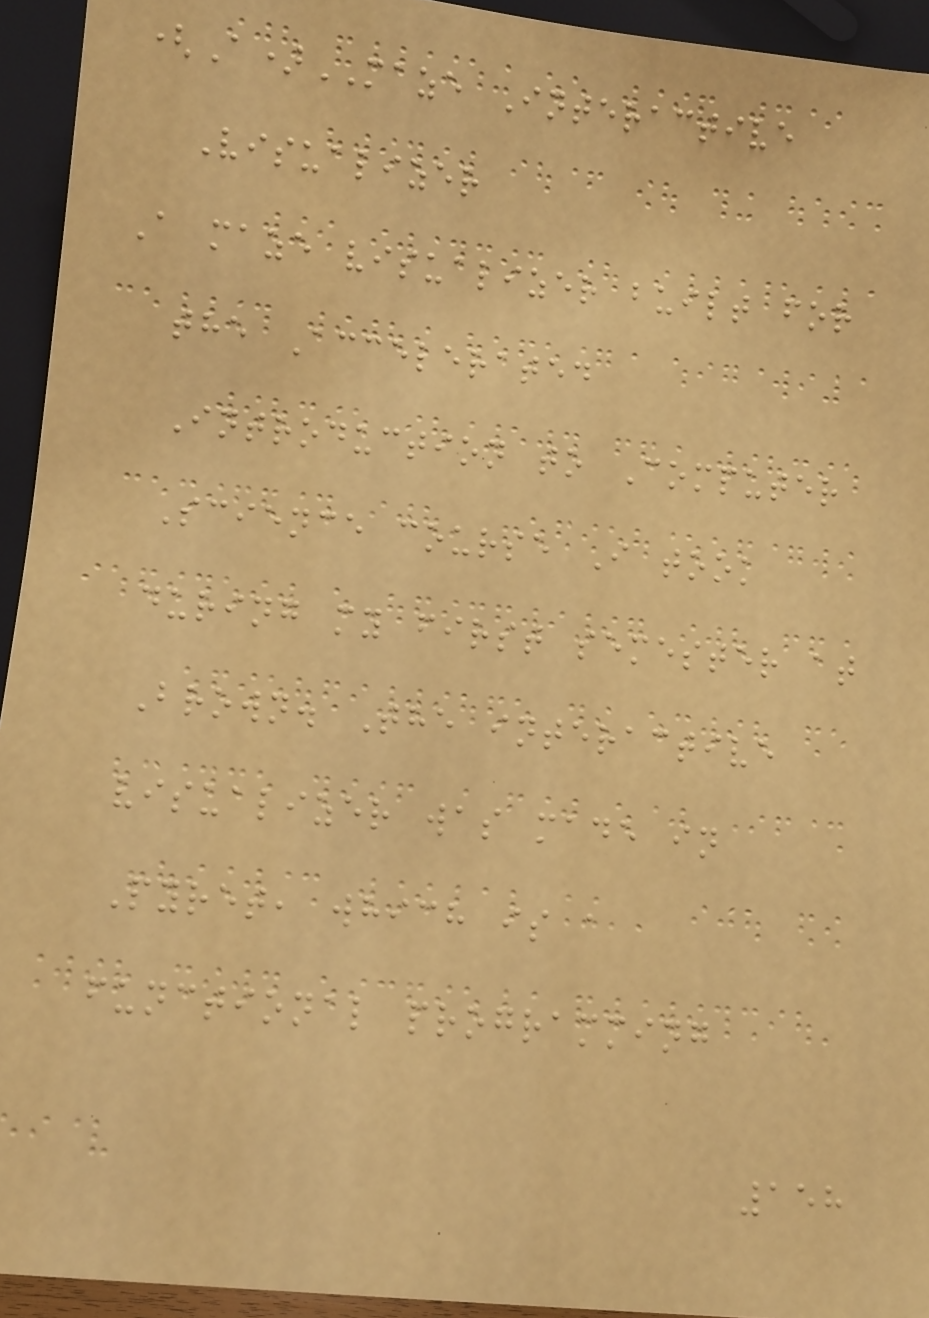(A)MAZE Interactive
Visualizer
A maze visualizer built for
the Accelerated
Introduction to Computer
Science course I took
during my first semester at
Brown. The interactive
visualizer was made in
Pyret, which is a
functional programming
158
